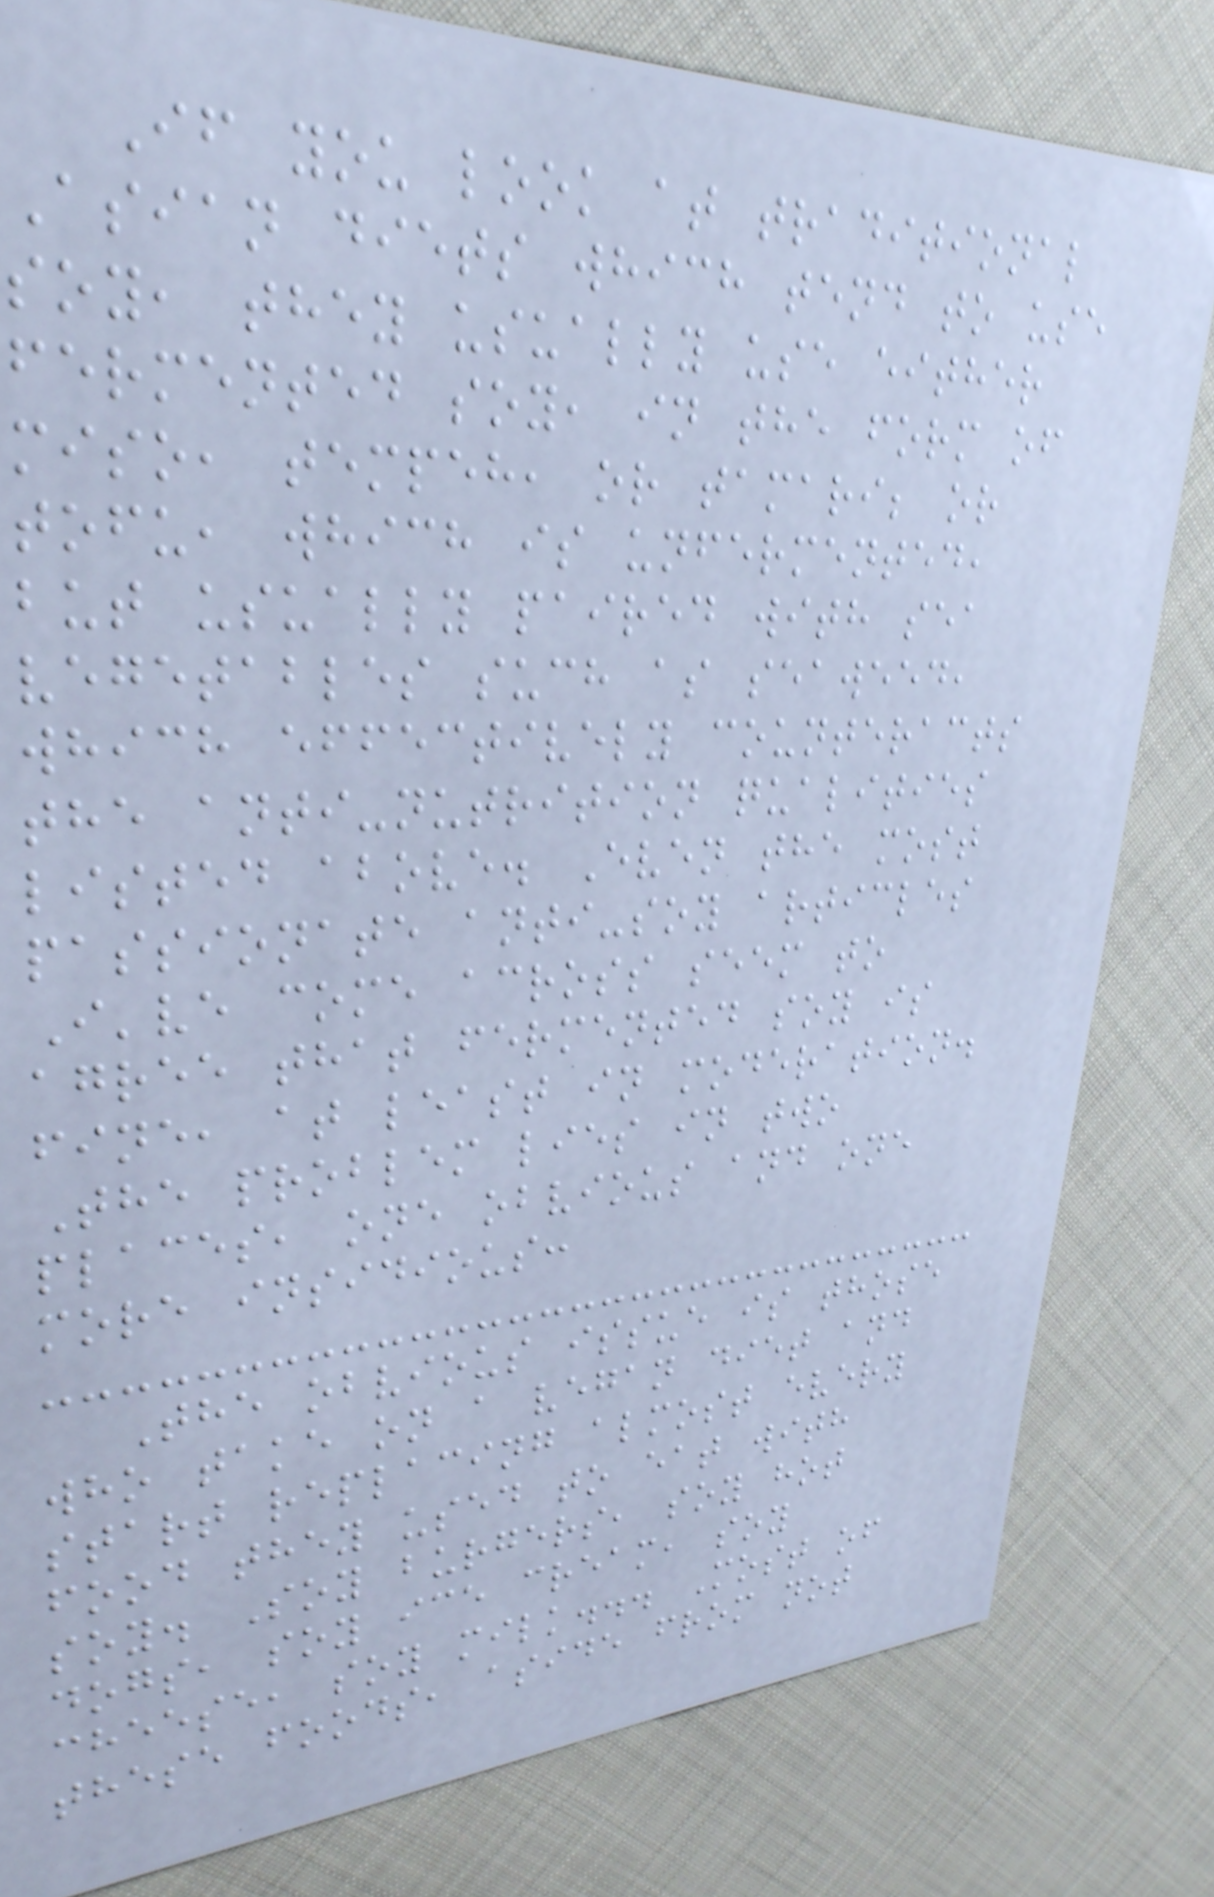If you look at traditional
Asian diets which tend to use
soy, they usually use either
fermented soy, in the form of
miso, tempeh, or tamari; or
tofu, which is unfermented,
but usually paired with sea
vegetables such as seaweed,
which effectively counteracts
the anti-nutrition qualities
listed above. Even the most
passionate anti-soy articles
I've come across seem to
agree that fermented soy is
fine, at least in moderation.
The problem lies in two
places, one obvious and one
more insidious:
The obvious issue is those
who take on a vegan diet and
start replacing almost every
food they used to eat with
soy. Soy burgers, soy hot
dogs, soy ice cream, soy
cheese, soy milk... Most of
these foods, aside from not
